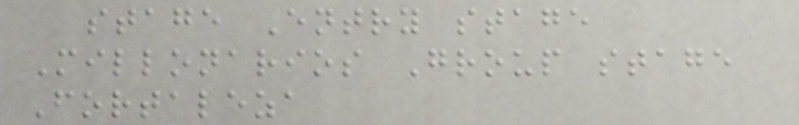stage Entry stage
Millonarios Group stage
Fortaleza
